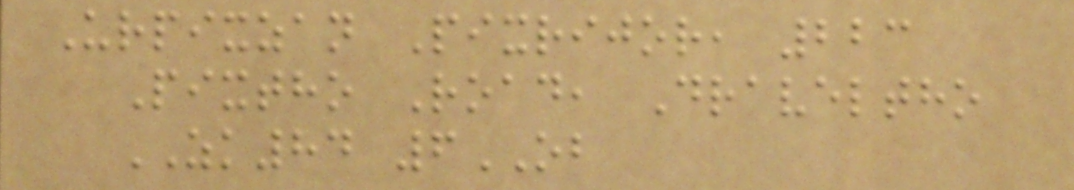Urpixzan Pixrijor, 223
Pixtho Road, Draveltho
ZK84 6OB
